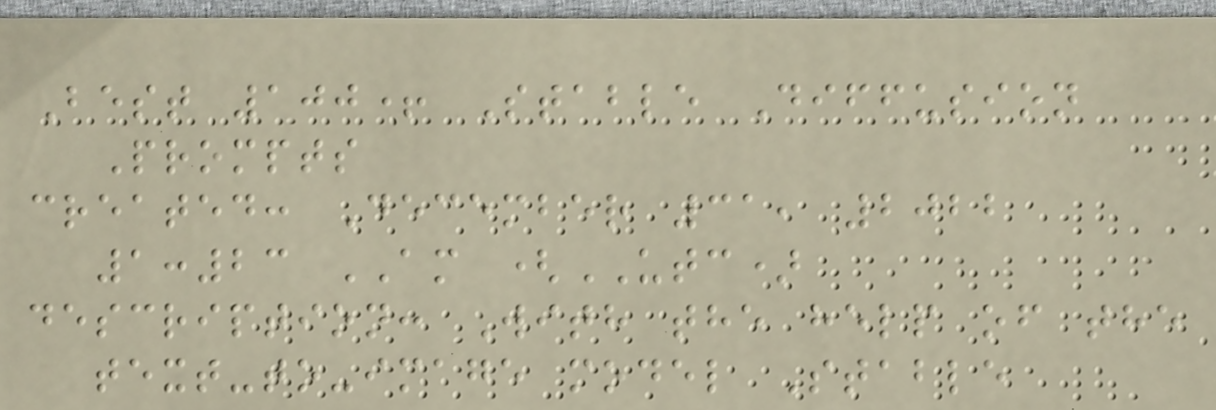Best 100+ Stable Diffusion
Prompts
created: December 31, 2022
1:23 AM (UTC)
description: With the help of the
text-to-image model Stable
